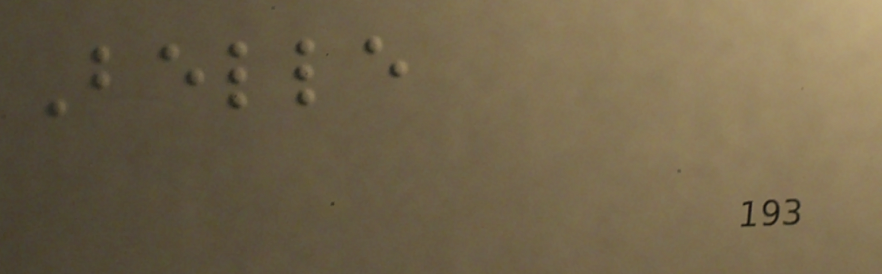Belle
